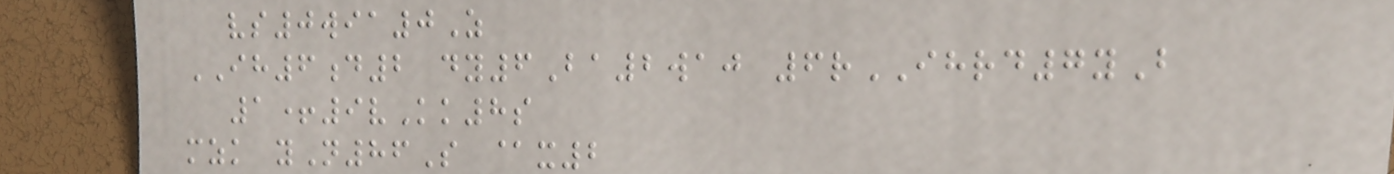vs0wia0Z
IH6d2 dy6Ba2waj 6rIHRD7yB
1+9vKk8s
mzk yN86S @x2
